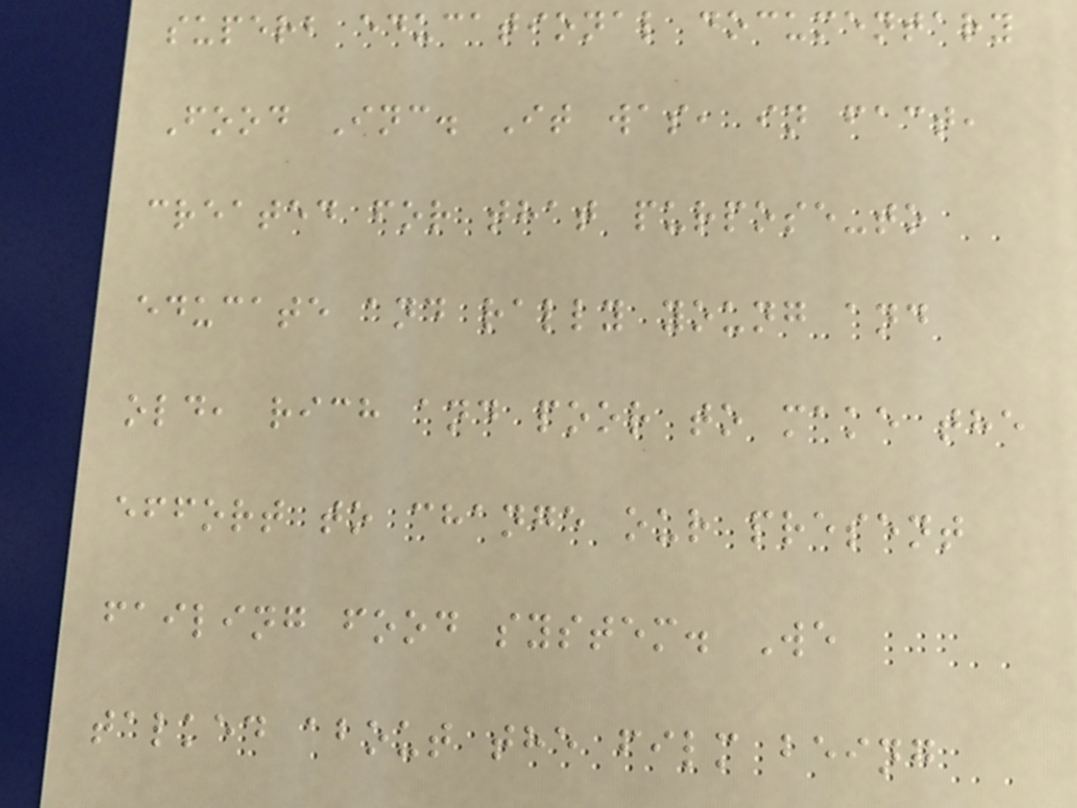superb educational documentary
Food Inc. It was, in fact,
created for that purpose-to
educate and rally young and
old, rich and poor to make the
effort to change our present
failing food system. We
talked about the film being
